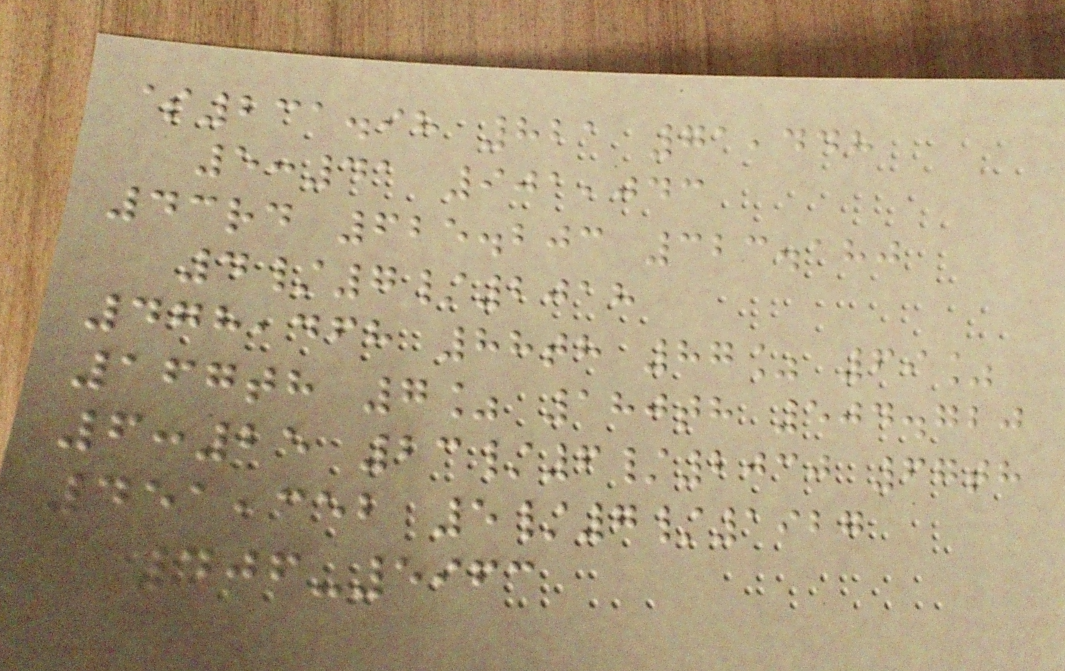$231.98 821 71,448
5:41 901,043
43rd 625.203 323.180
4/7/2018
478,468 88th 87% 69%
167th 7% 180th 504.720
6:25 23/6/2030 67th
451,352 5/7/1927
406-5963
